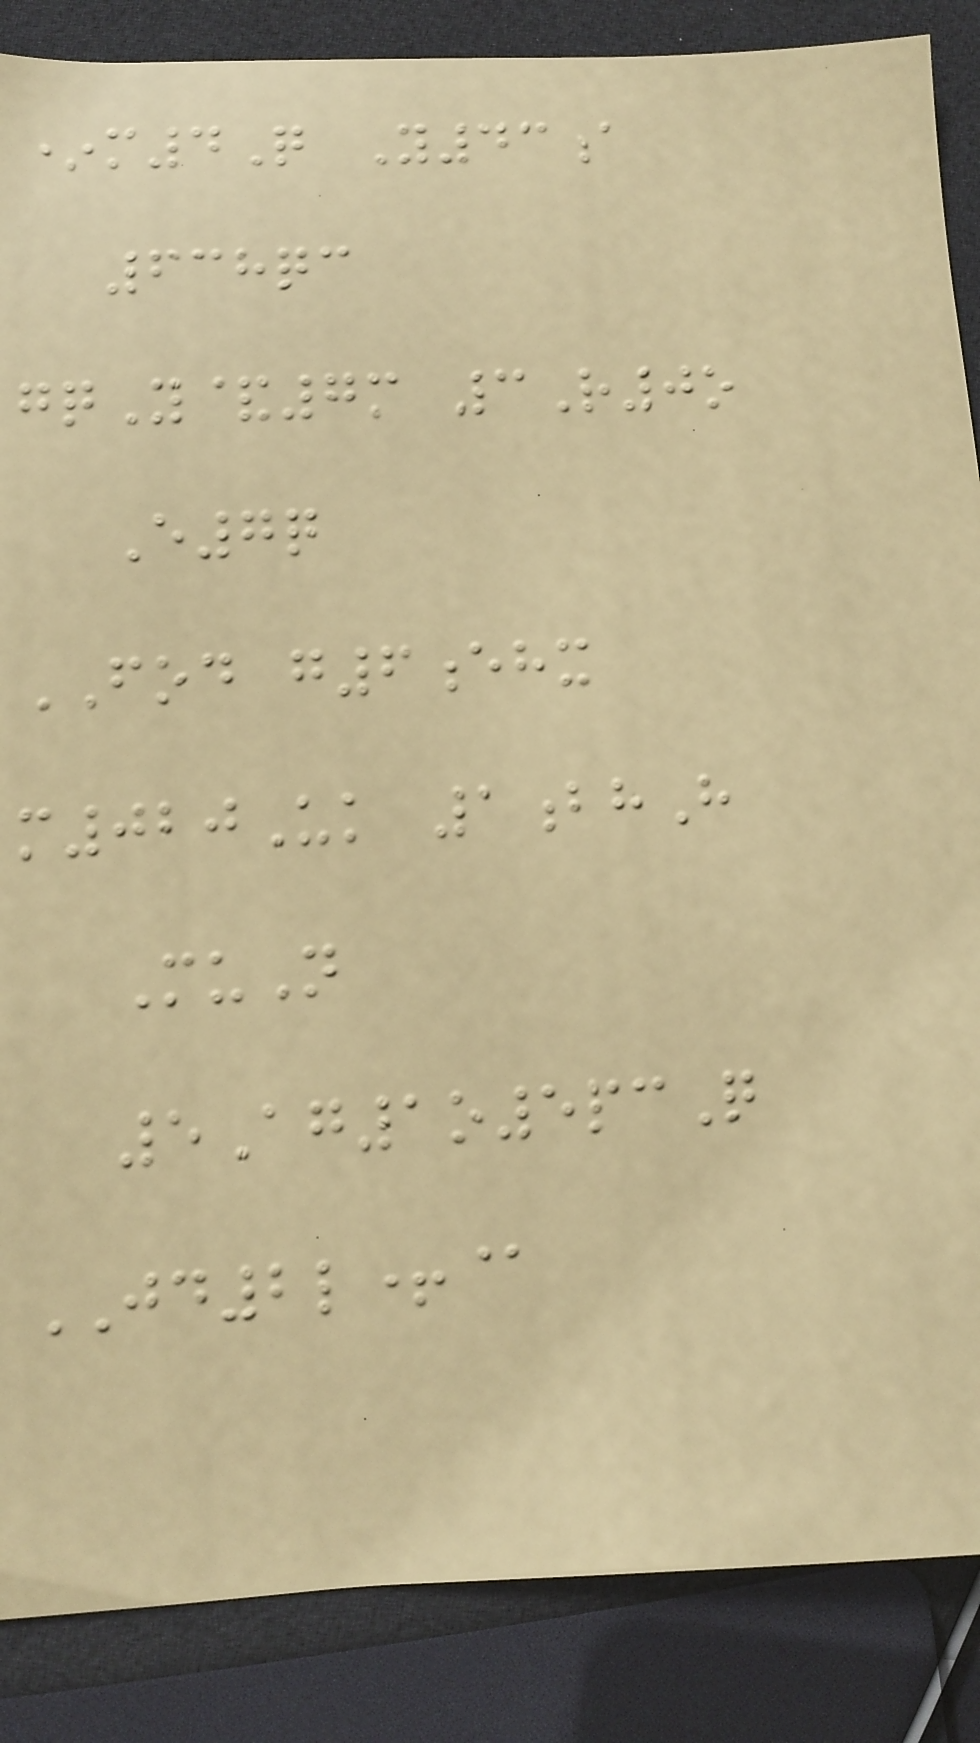*m4Q Y43a
638qc
gqY&7m 3R0o
E7q
FOD g6ehx
m020Uk 1bhH
MuN
5Ag1o5pcQ
JD2l+@
